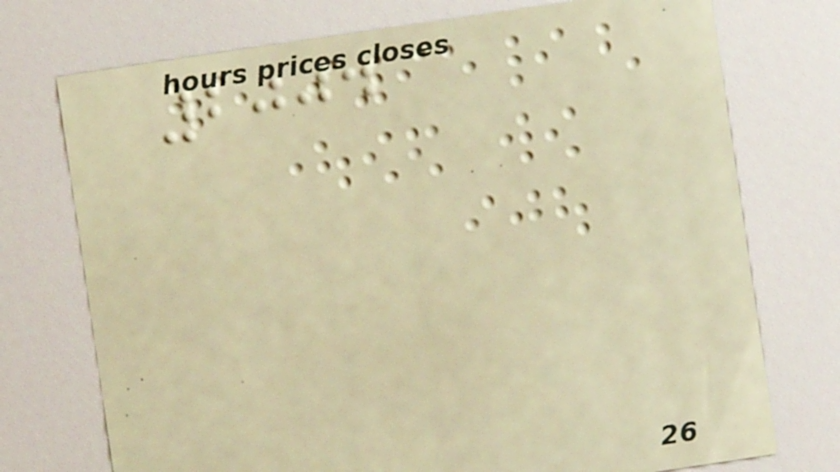2004
